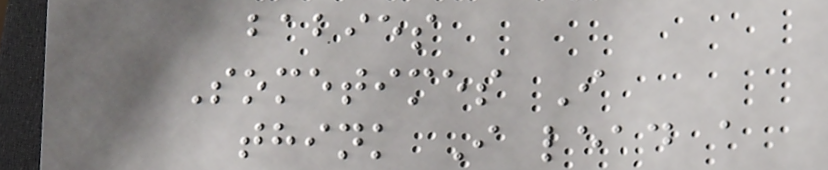babies
Sometimes I
think I lead a
